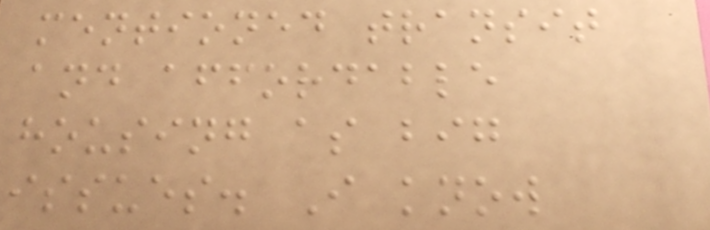mentioned transit
and affordable
housing as big
issues. I know
